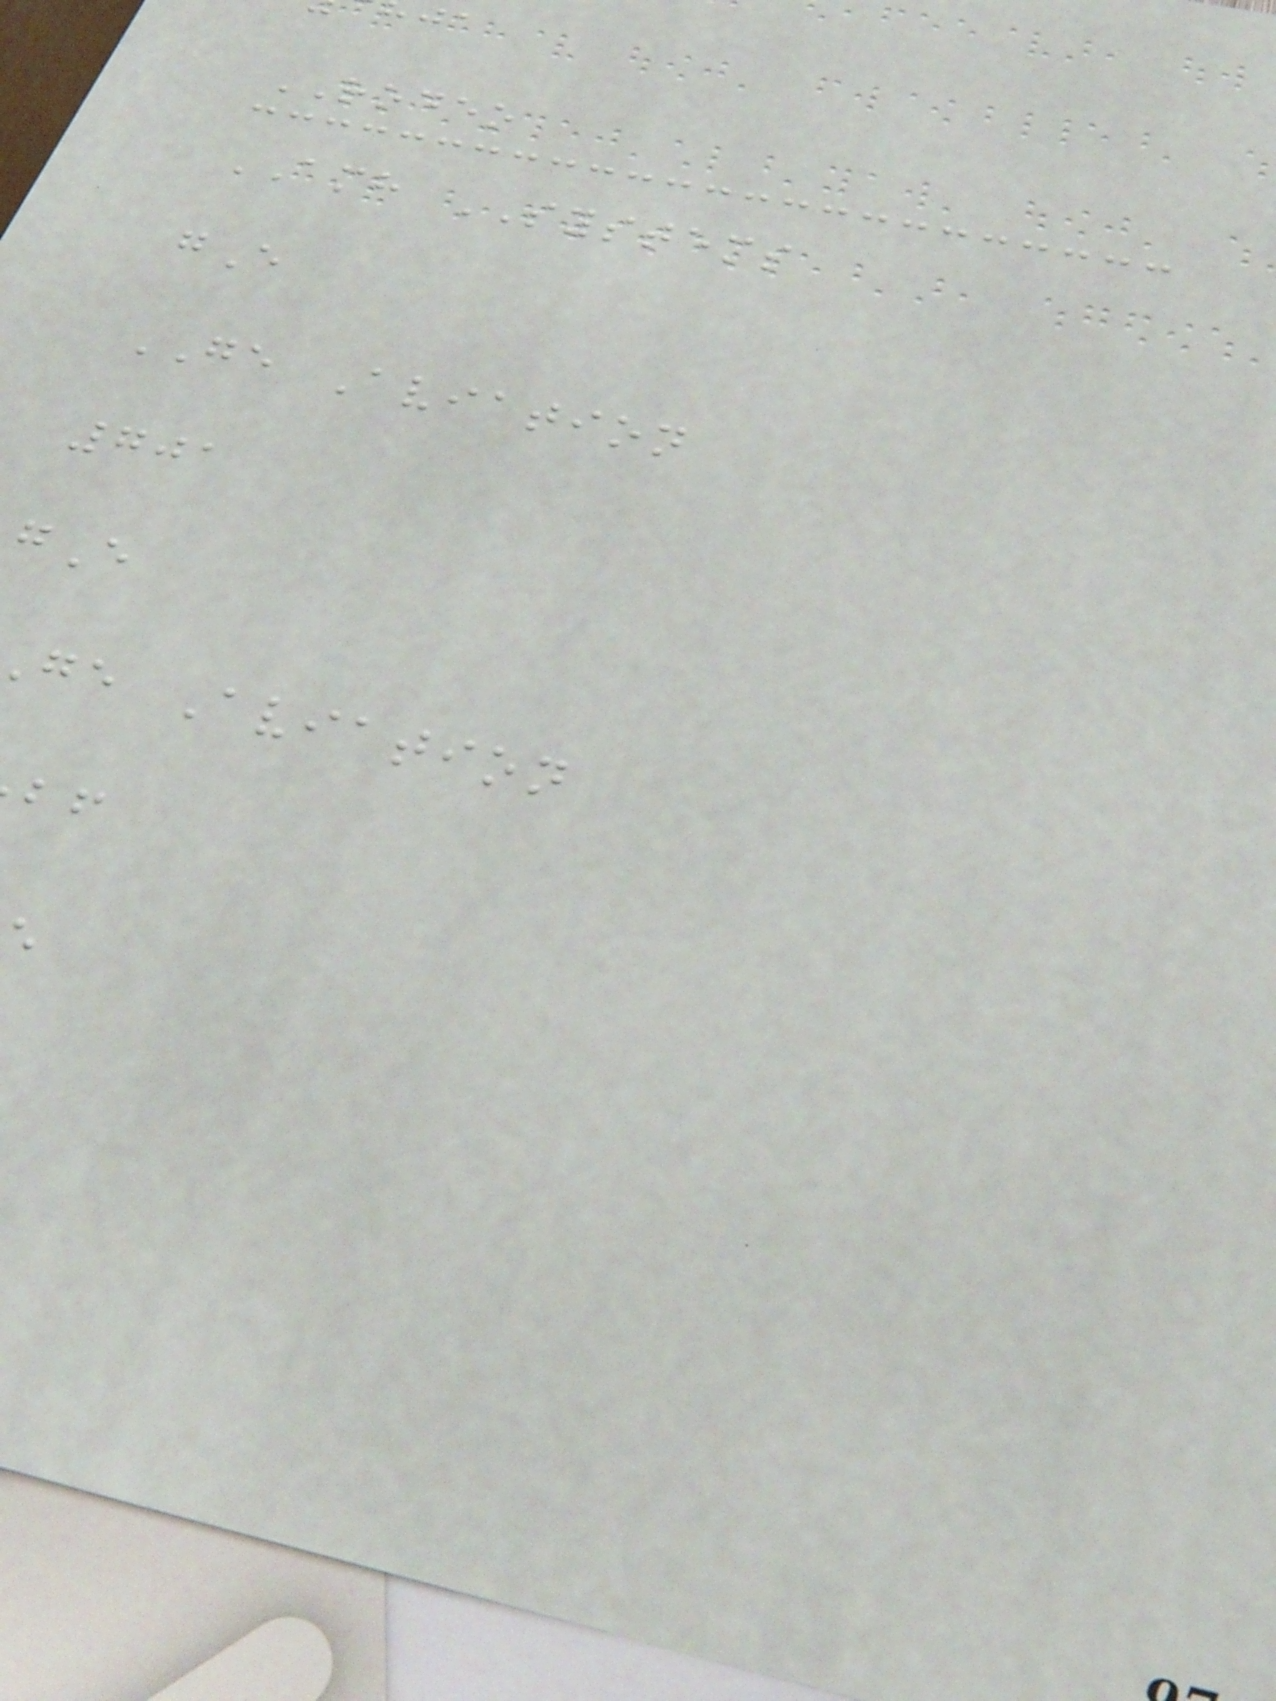RODEO
AMH SYSTEMS
gE
GE Aviation
701
gE
ge Aviation
